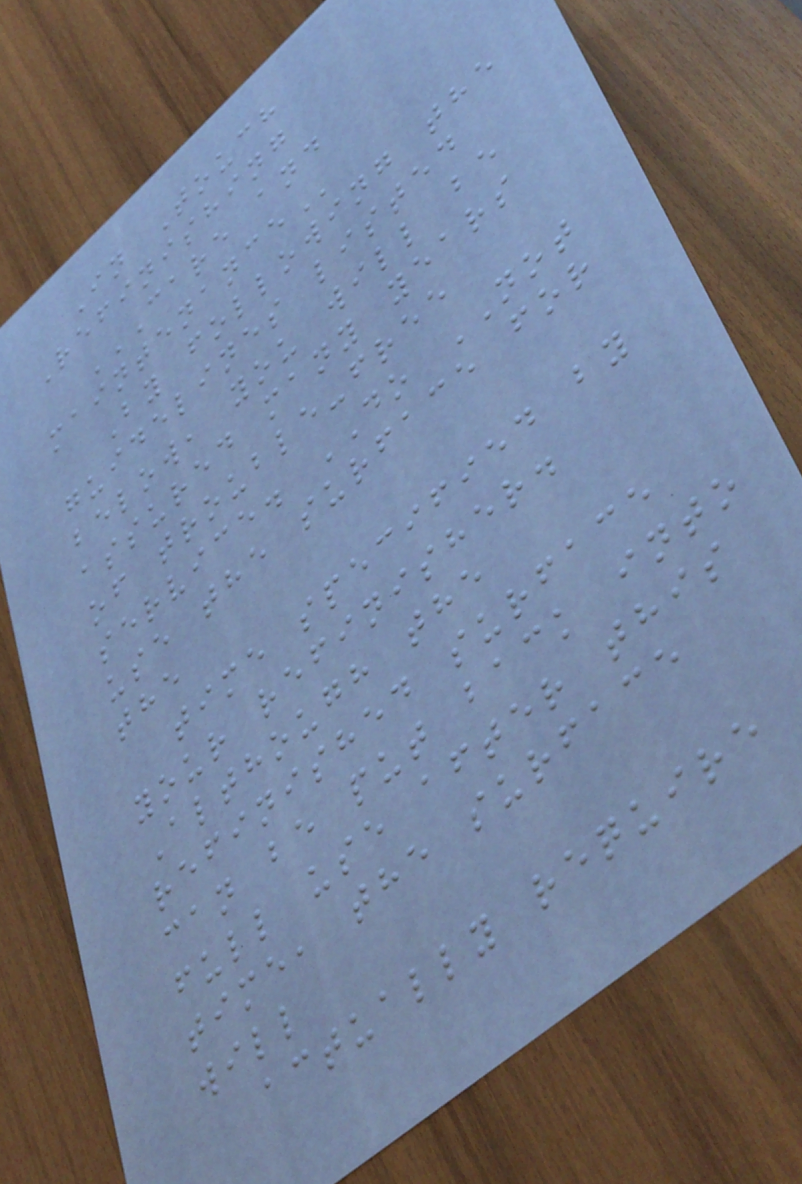In Touch
Refinishing
CARE AND
MAINTENANCE
By following the
guidelines listed
below, you will be
assured many years
of trouble-free
service. DO NOT
use the surface for
the
time specified by
your refinisher.
Although the
refinished surface
can be put back into
full use after this
time, the surface
will
actually require
